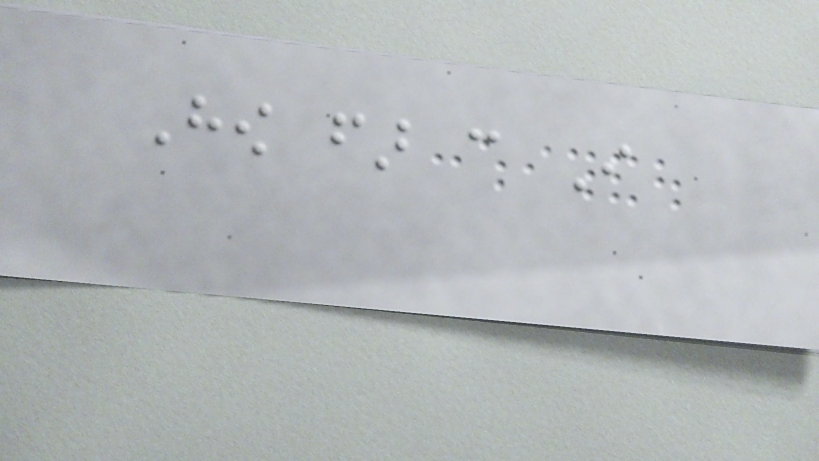How far can I
